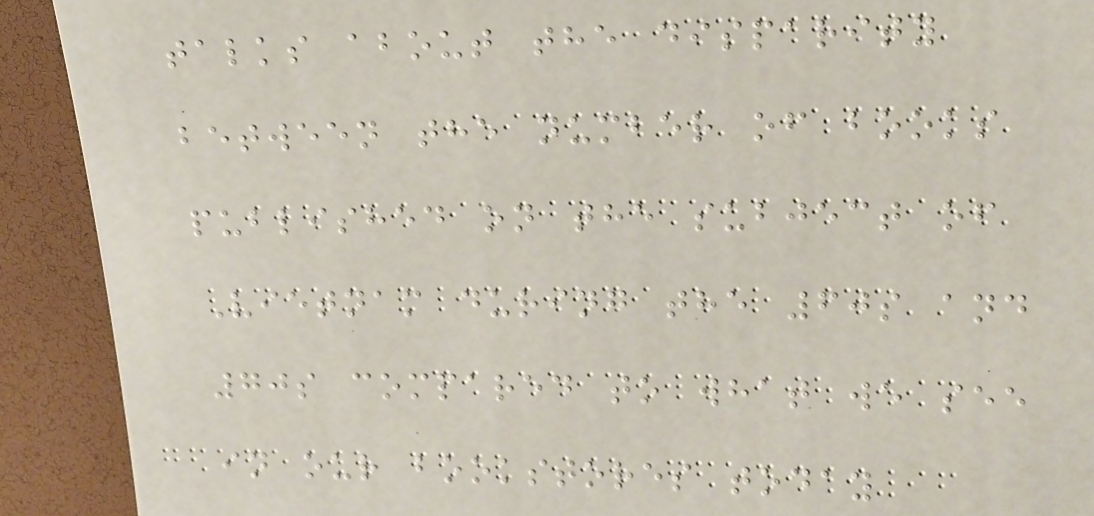talks about the disparity
between the number of books
published on the subject of
Vietnam during the 60s and
70s compared to what we see
in our bookstores today
